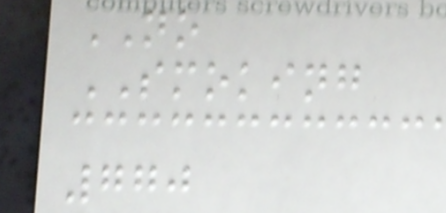NO
SMOKING
770
